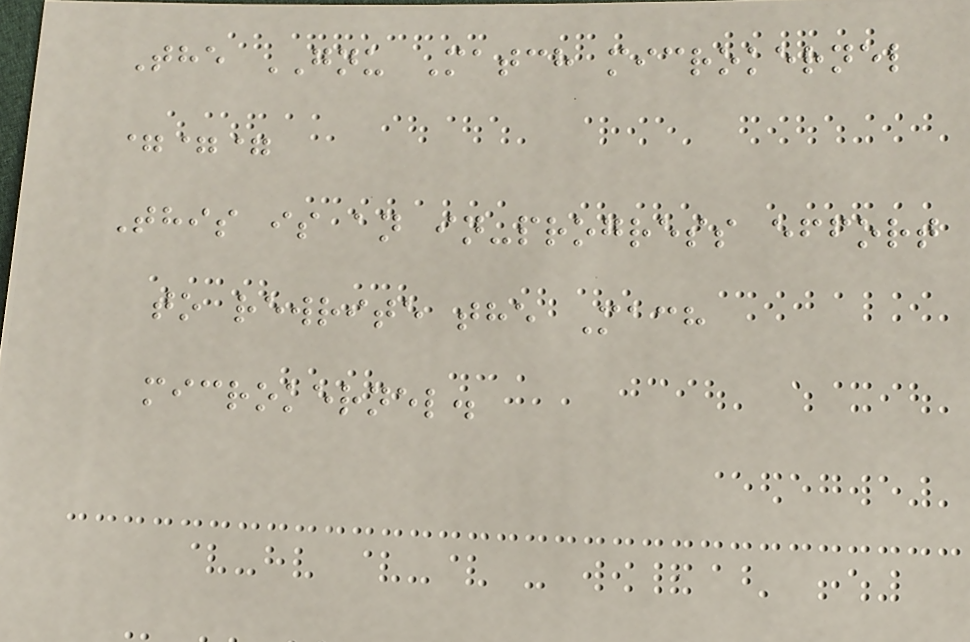The GNU Match microkernel
===
This is an in-progress effort
to rewrite the Mach
microkernel.
